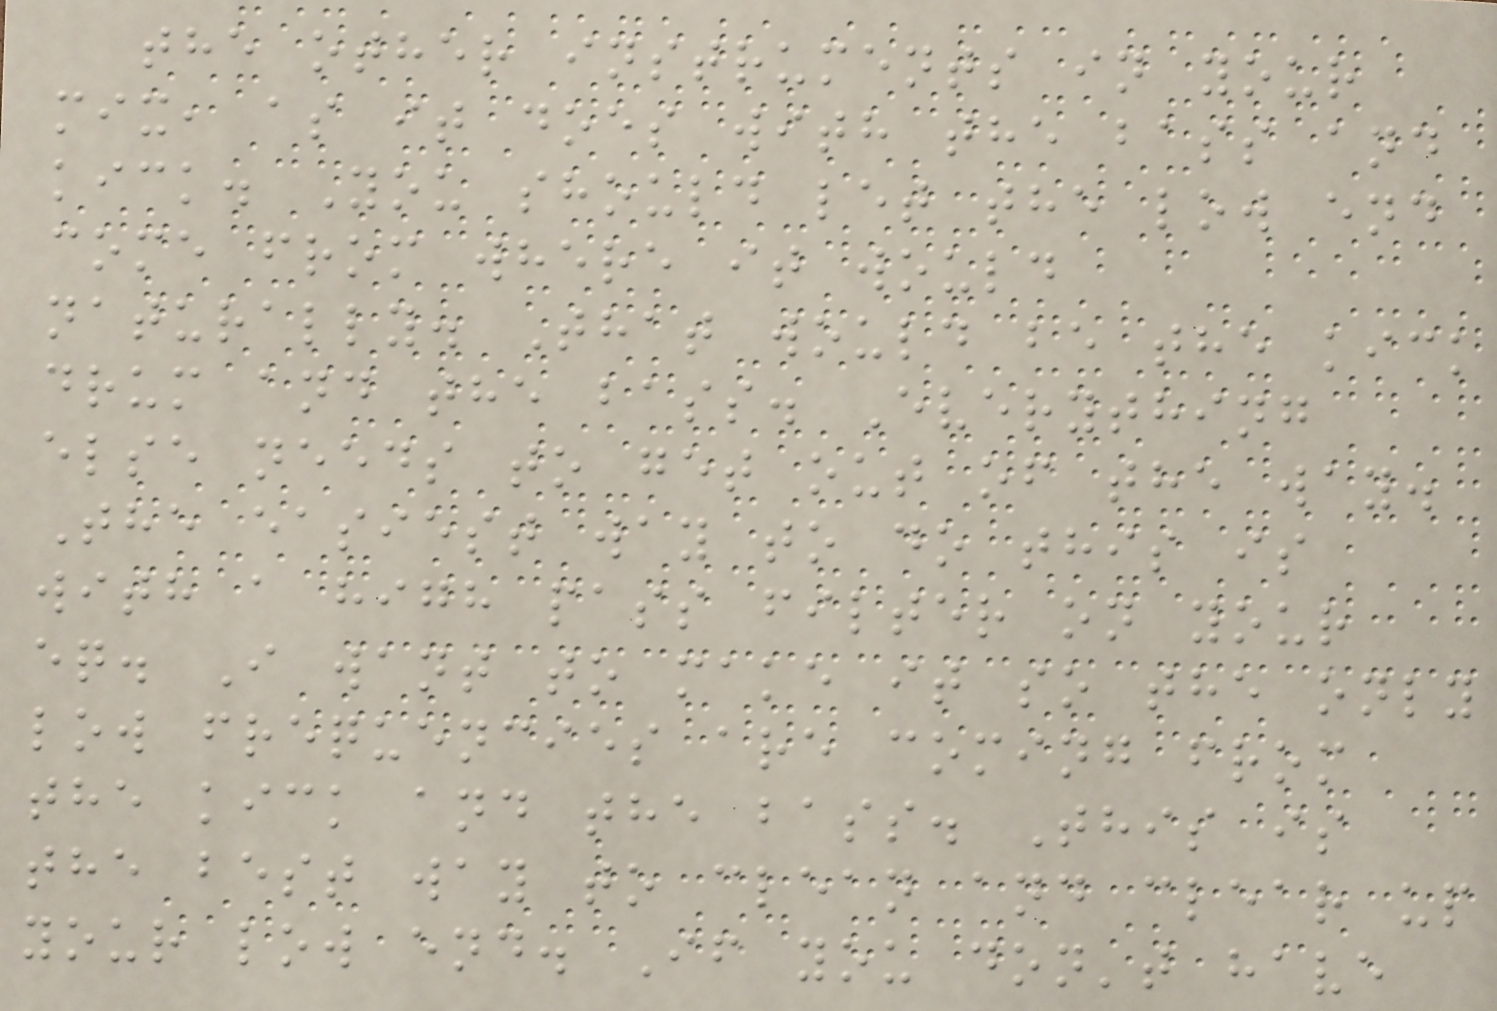the other instruments in your
mix, as it does with the bass and
kick. You should let the low end
come from where it would
naturally. That would be the kick
drum and the bass. Everything
else needs to get out of the way.
The easiest way to do this is
with a high pass filter on your
eq. I want to make it so the only
low frequencies are coming from
the kick and the bass. This is
the best way to clean and clear up
your low end. If you don't have
